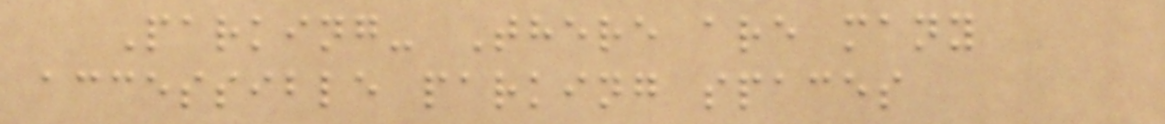Parking- There are many
accessible parking spaces
